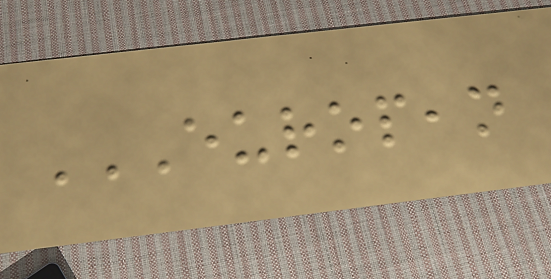EUROPEAN
